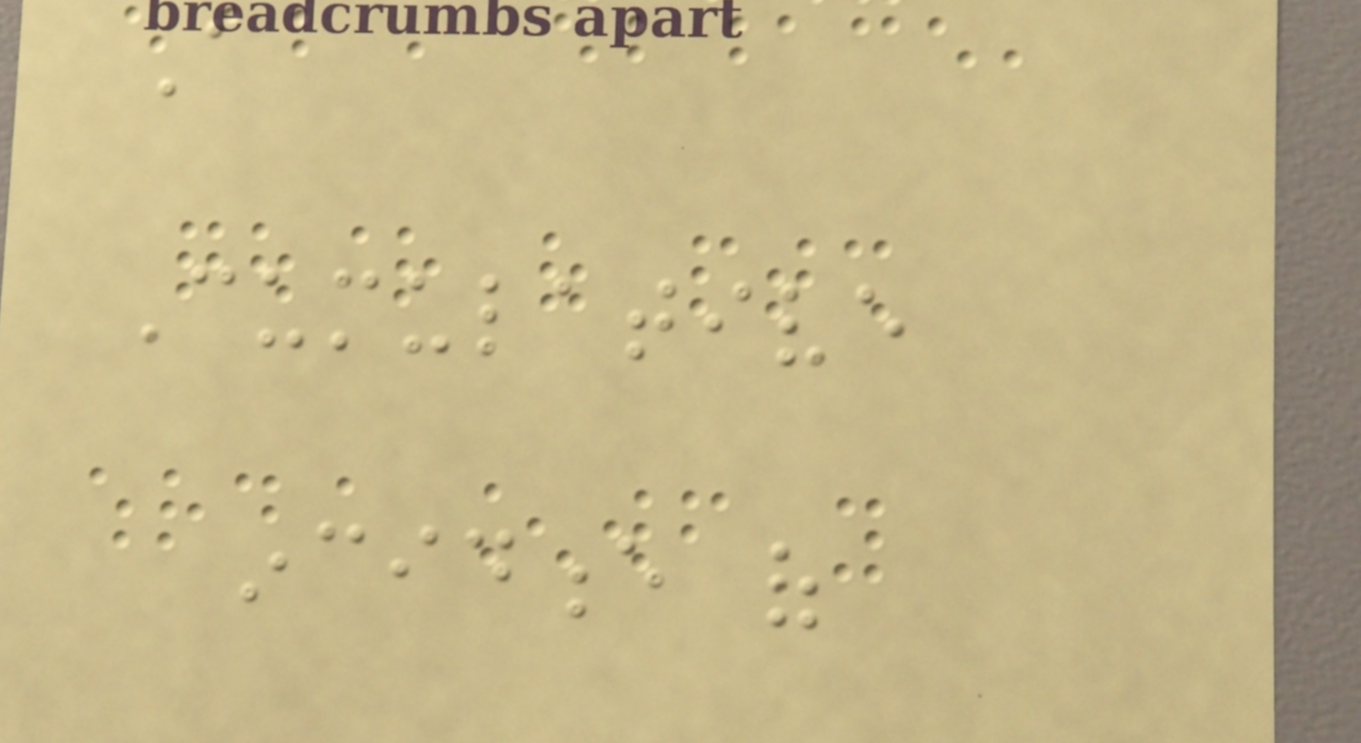A
Cumulative
incidence of
